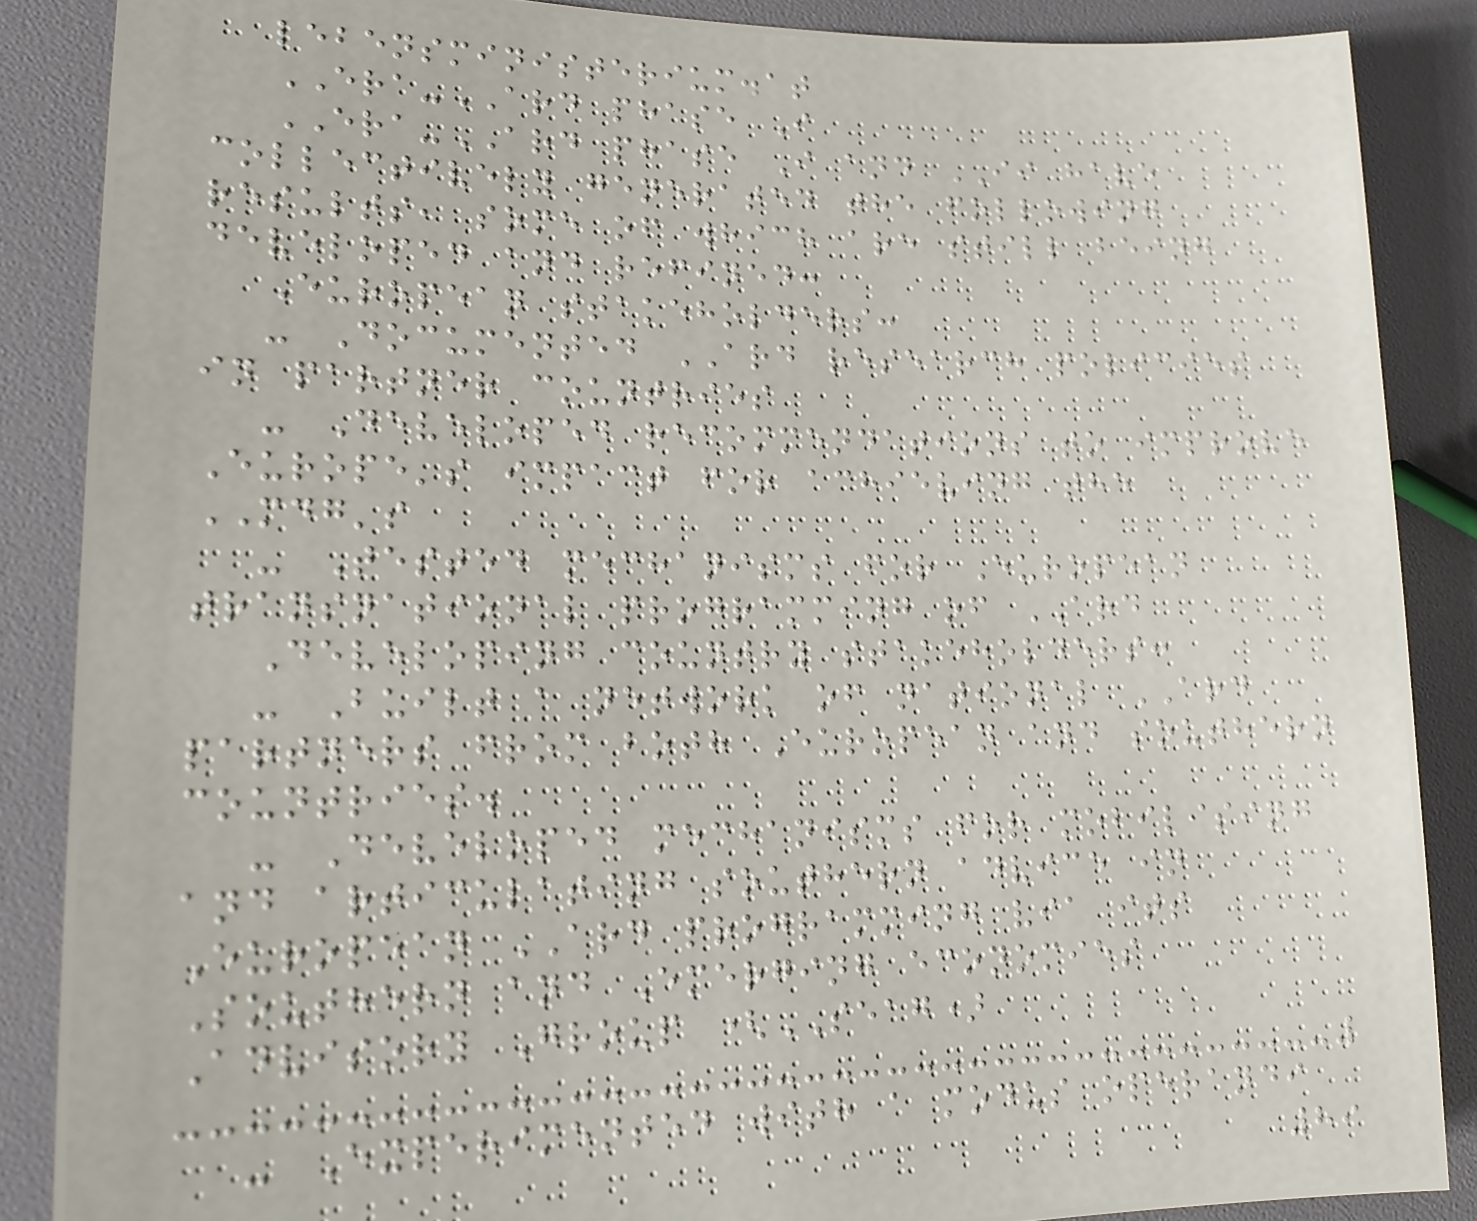lebensministerium.at
ERA-ARD phase I
ERA-ARD phase I and II have
collectively generated the following
results, some of which are still being
developed and refined:
European stakeholders:
- Documented ARD research policies
in partner countries
- Developed recommendations to improve
Europe's impact for achieving the
MDG's
- Tested mechanisms for European
transnational programming of ARD
Developing country stakeholders:
- Built a network of national ARD
partners from both European and southern
countries.
- Developed mechanisms for mobilising
and articulating southern advice in
European ARD programming via its
Southern and Emerging economies
Advisory Group (SEAG)
- Experimented with a modus operandi
89
